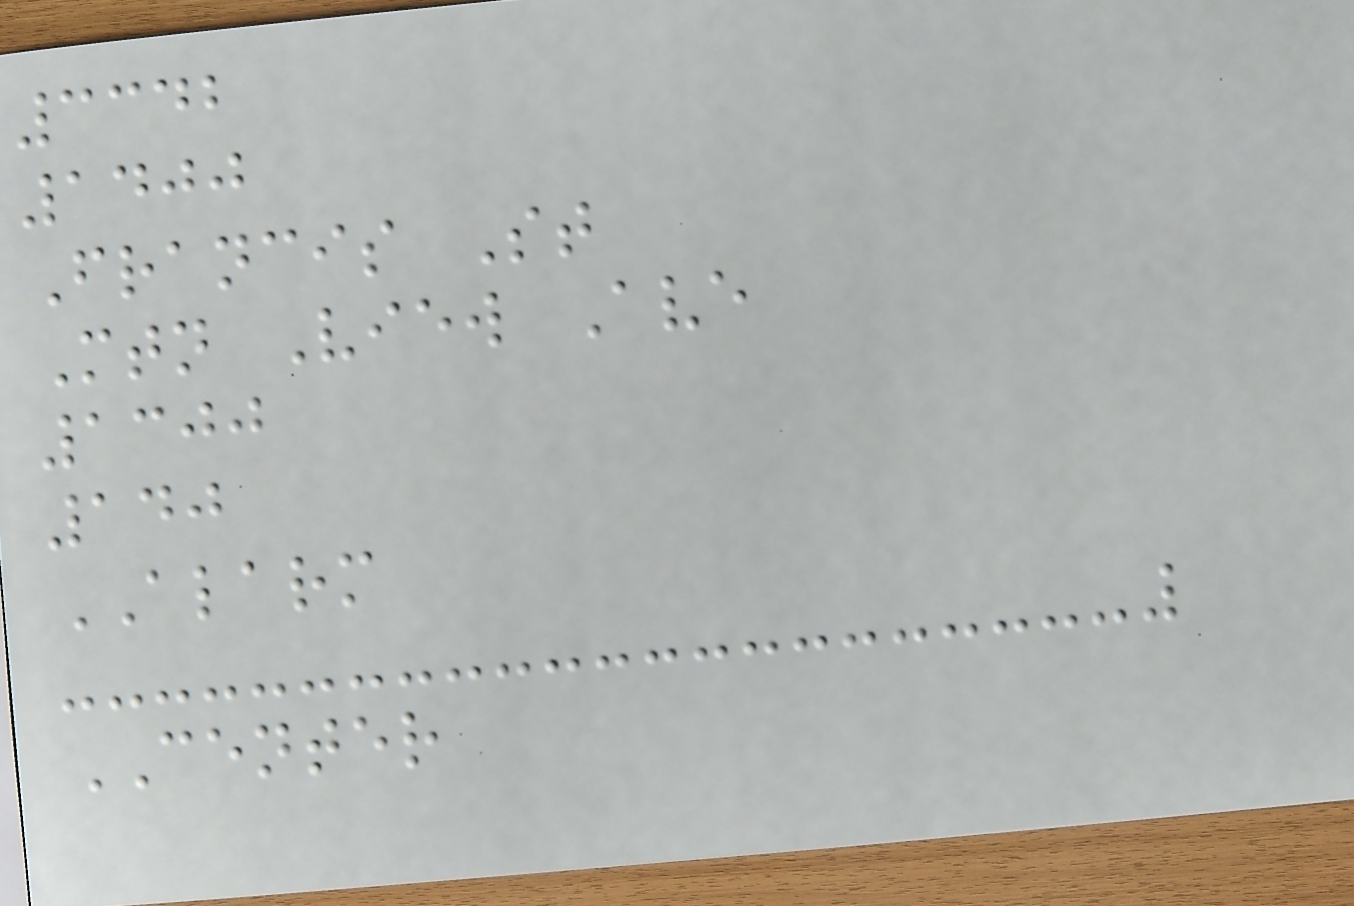3342
1400
Francis St
Mtn View Ave
1300
140
ALARM
CENTER
